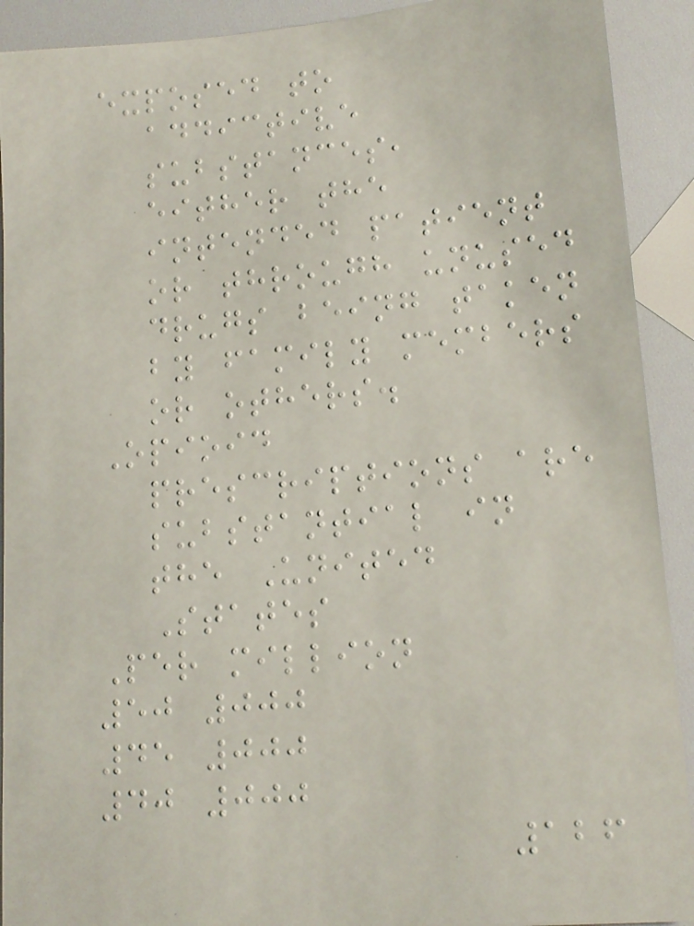exposed to
addictive
substances,
either the
intended patient
or through unused
drugs being taken
by family members
or others.
Opioid
prescriptions are
substantial in
the United
States
Per million
50 000
45 000
40 000
126
